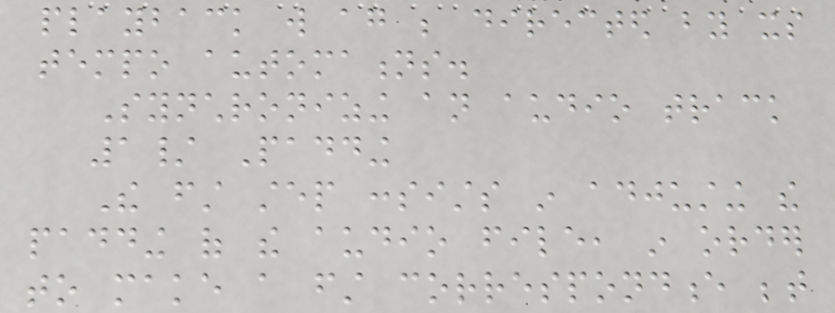playback will again be directed by its
tempo automations.
Synchronizing an audio track
1/ Padding
The first step consists in adjusting the
padding of the audio file, in order
to make a first correspondence between
